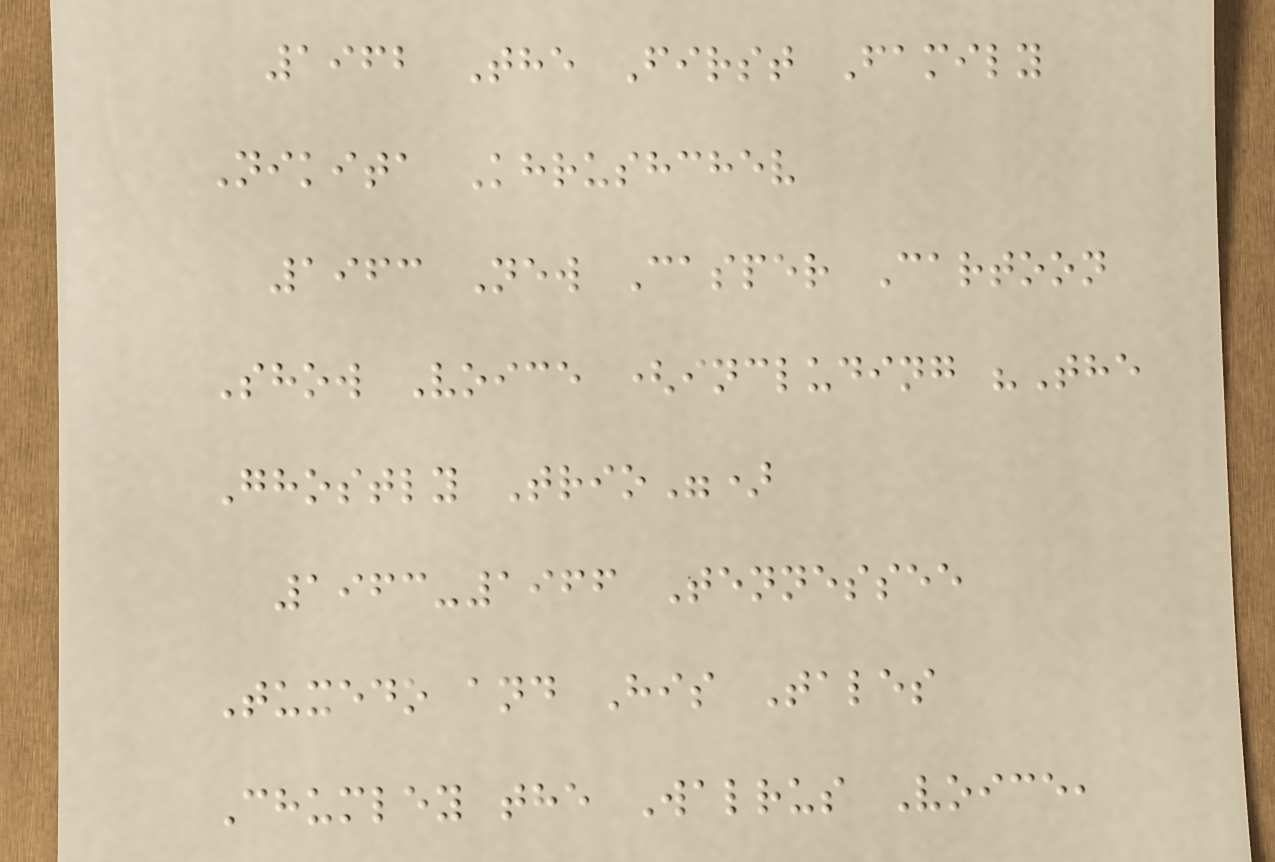1962 The First Family
Nikita Khrushchev
1963 New Casper Cartoon
Show Voice (including "The
Ghostly Trio")
1963-1966 Tennessee
Tuxedo and His Tales
Chumley the Walrus Voice,
